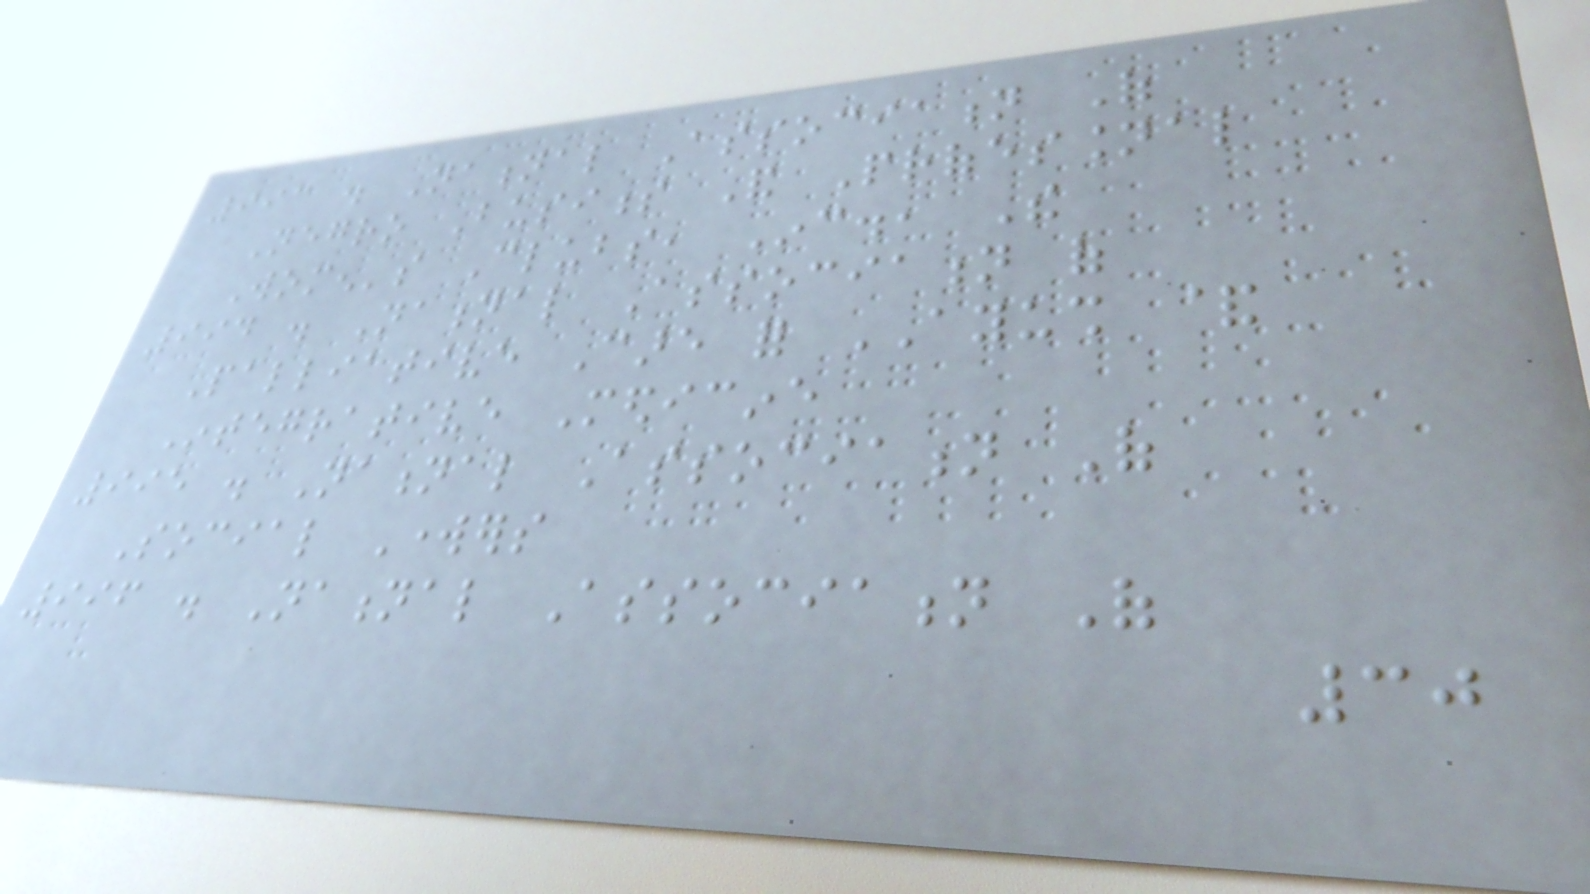993 . National Association Of
Negro Business And Professional
Women's Clubs, Inc., The
994 . National Association of
Palliative Care for AYUSH &
Integrative Medicine
995 . National Association Of
Social Workers
996 . National Association Of
30
